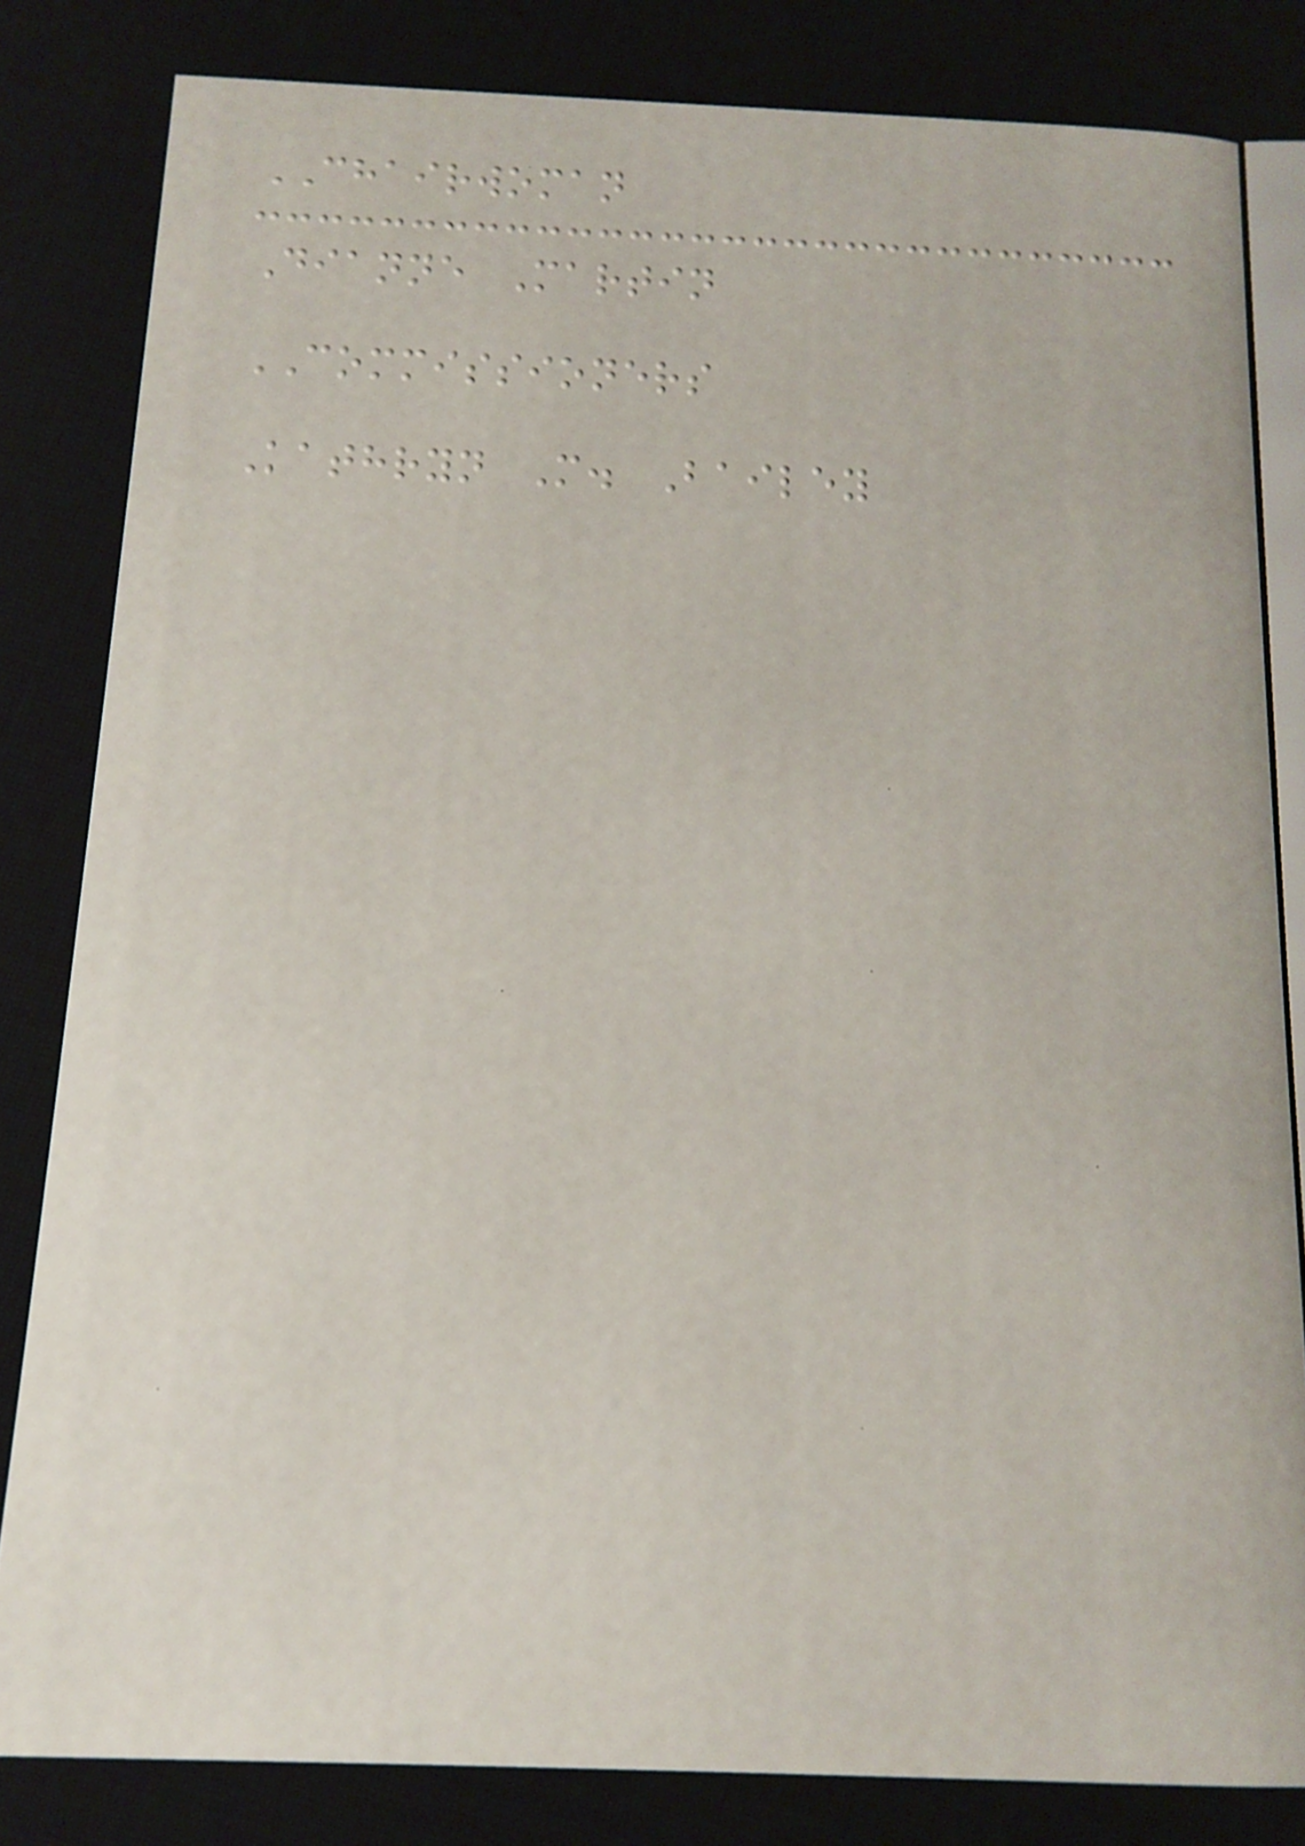CHAIRWOMAN
Dianne Martin
COMMISSIONERS
Kathryn M. Bailey
